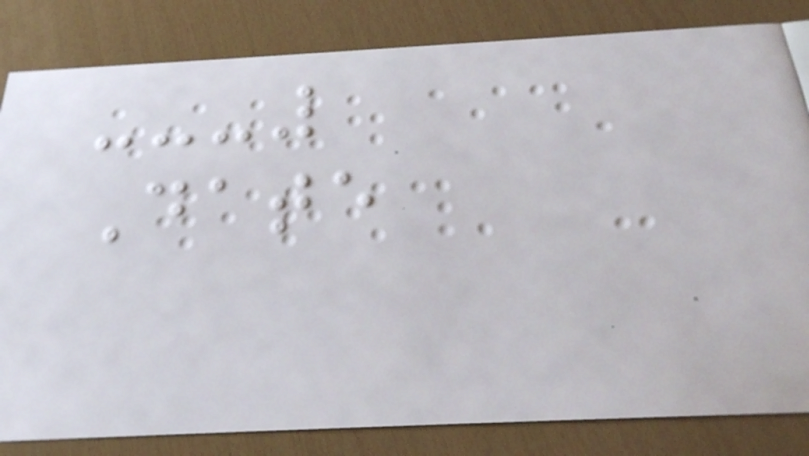Date
